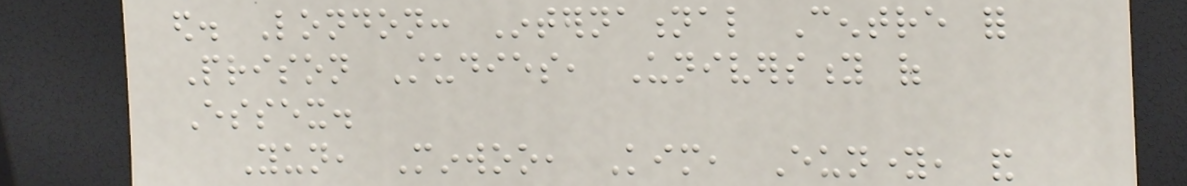ed. London: International Centre for
Prison Studies, University of
Essex.
Yun, Minwoo, Kim, Eunyoung, and
